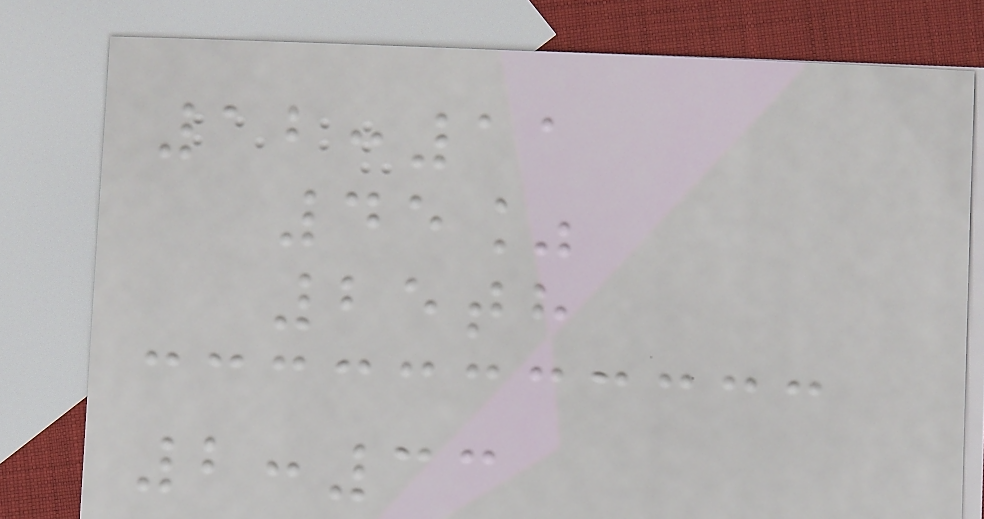12:11
45%
25th
2:33
